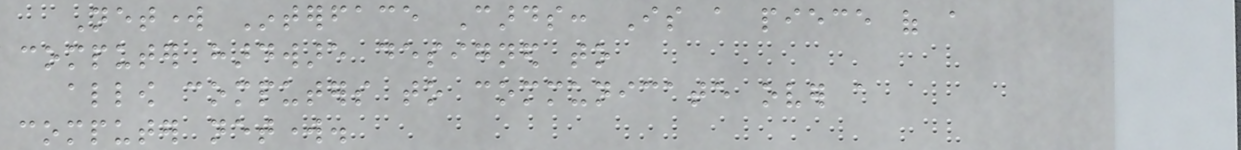Network Interface Cards: Is a piece of a
computer hardware designed to
allow computers to communicate over a
computer network.
